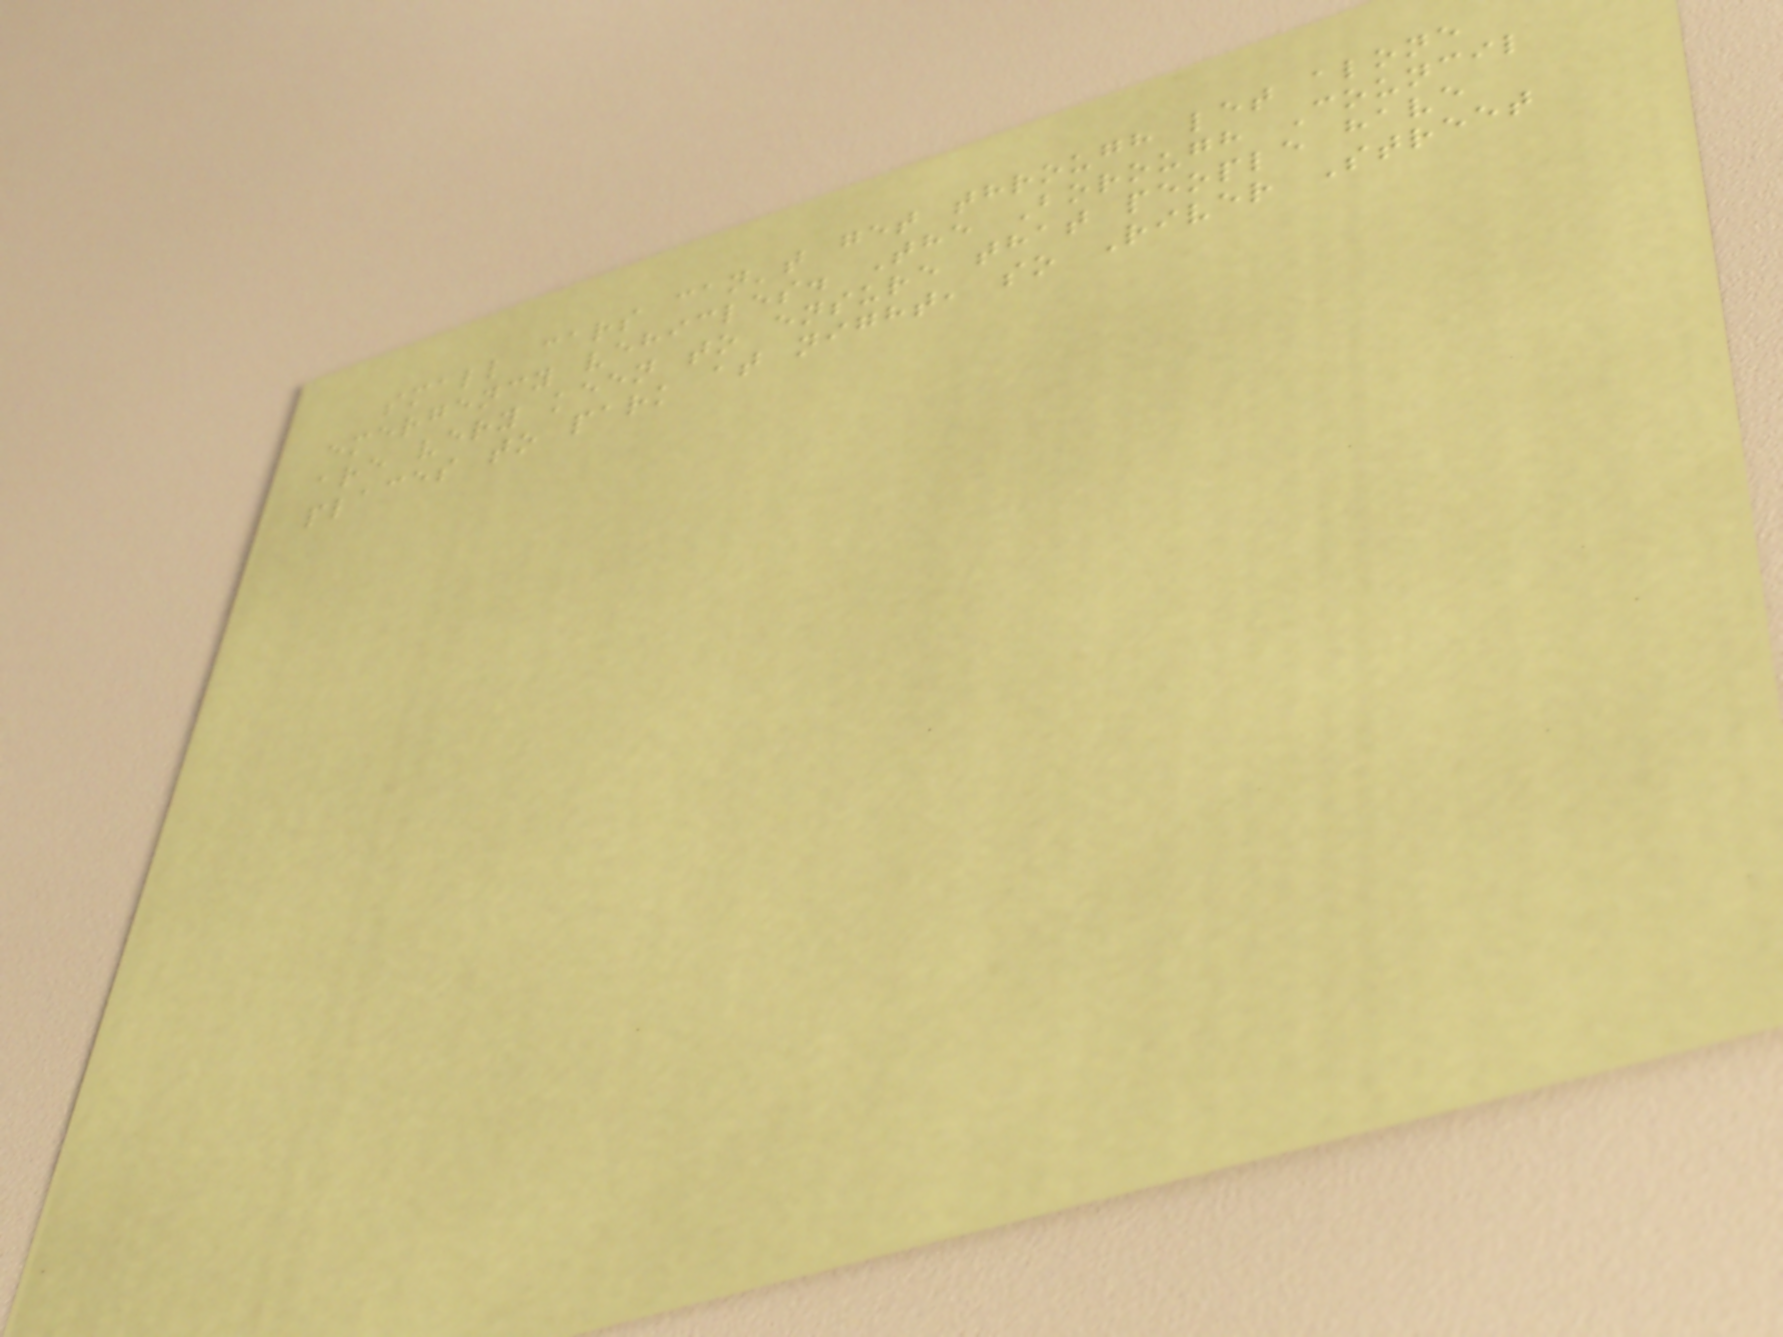small cars can't get through let alone
emergency vehicles. The Borough Council
are very keen to ensure that people have
places to park at night, so River Street
